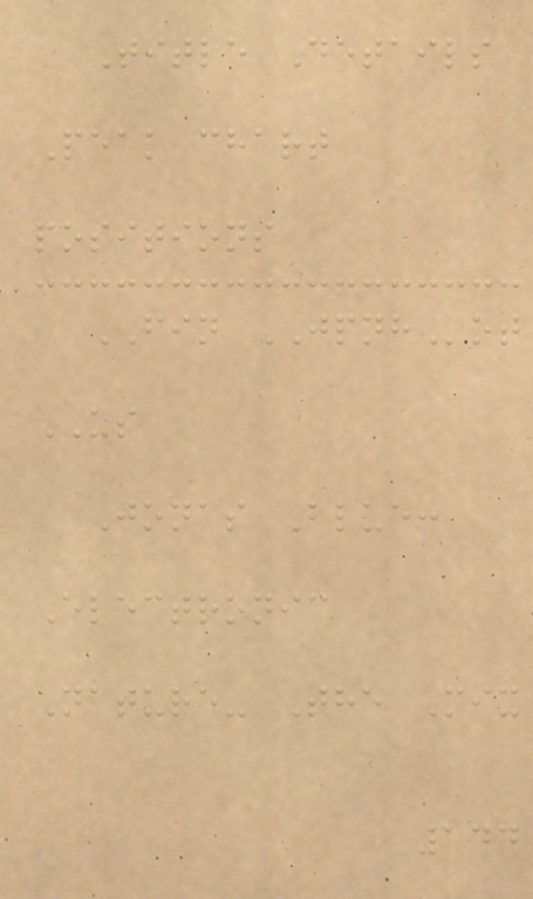Title Details
Peak chart
positions
FIN JPNHot
US
Jonas Blue:
Electronic
Nature- The Mix
144
